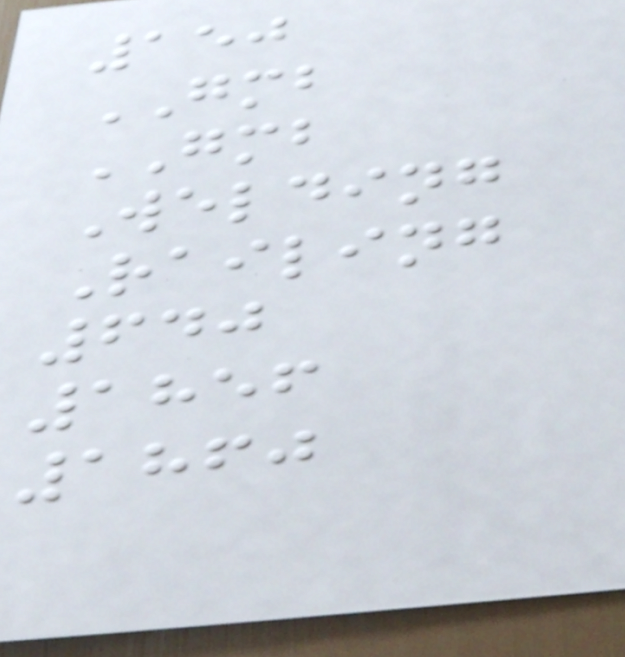150
GMB
GMB
Welding
Railing
640
1856
1860
